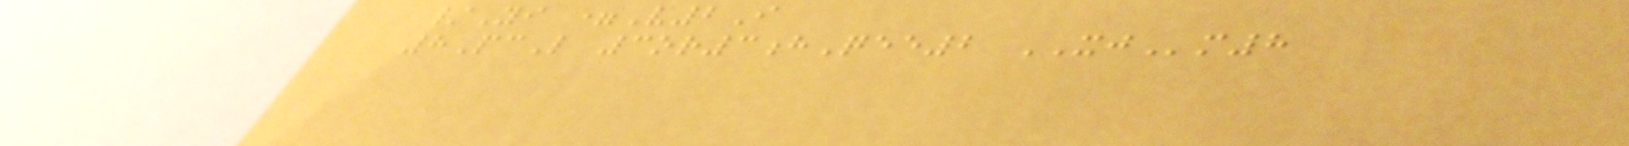/Yi =V2I
8PcL 3or3hQee2 XJm8
